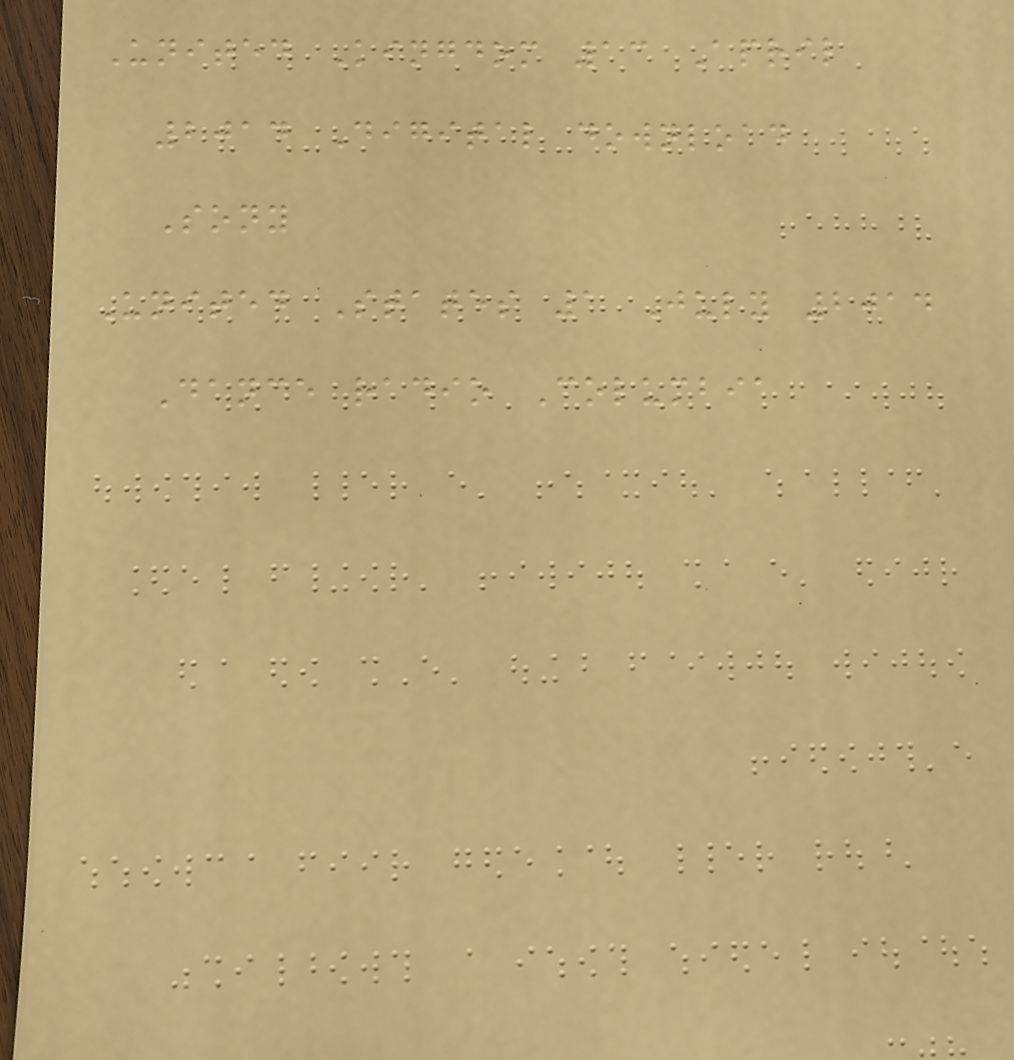United Kingdom 13 April
2014 Digital download
Sony
United States 1 July 2014
Dance radio Columbia
